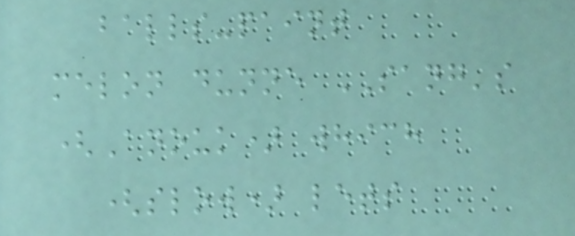balls-paint
melon dunne SANG's
(Anouk) which
(slow) lets
